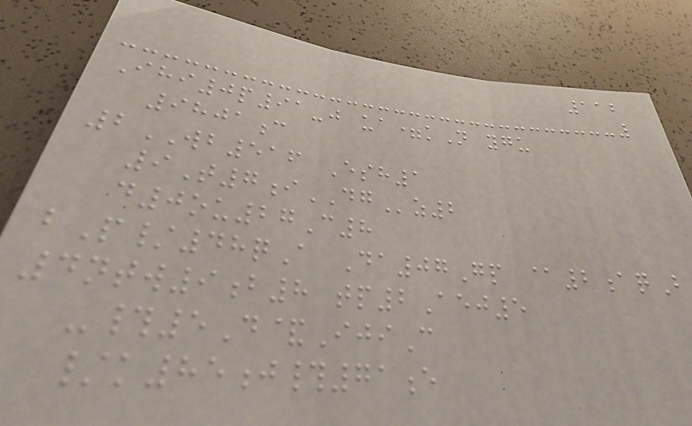112
Ihi0p91-j ua=kN ygu
9801c
2WB516 Esh1
9T7iDGz2
d0ou27C8
bP/48qA Da07Gp @2aqB
4ntw9b8 tp2Aej5
-#5D&IjiC
/k85j#71e
